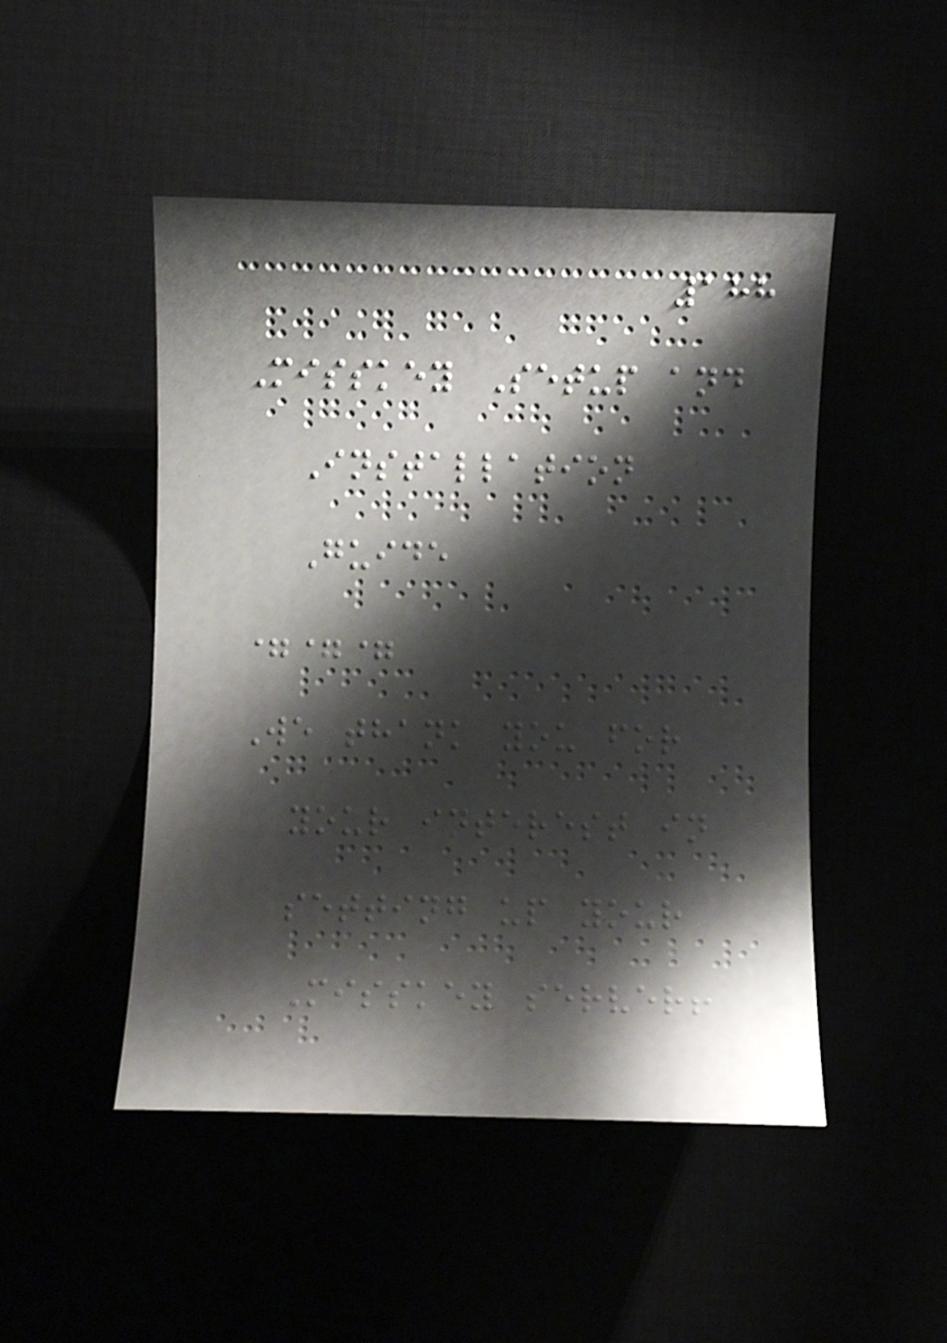188
Misskey Setup and
Installation
Guide
===
We thank you for
your interest in
setting up your
Misskey server!
